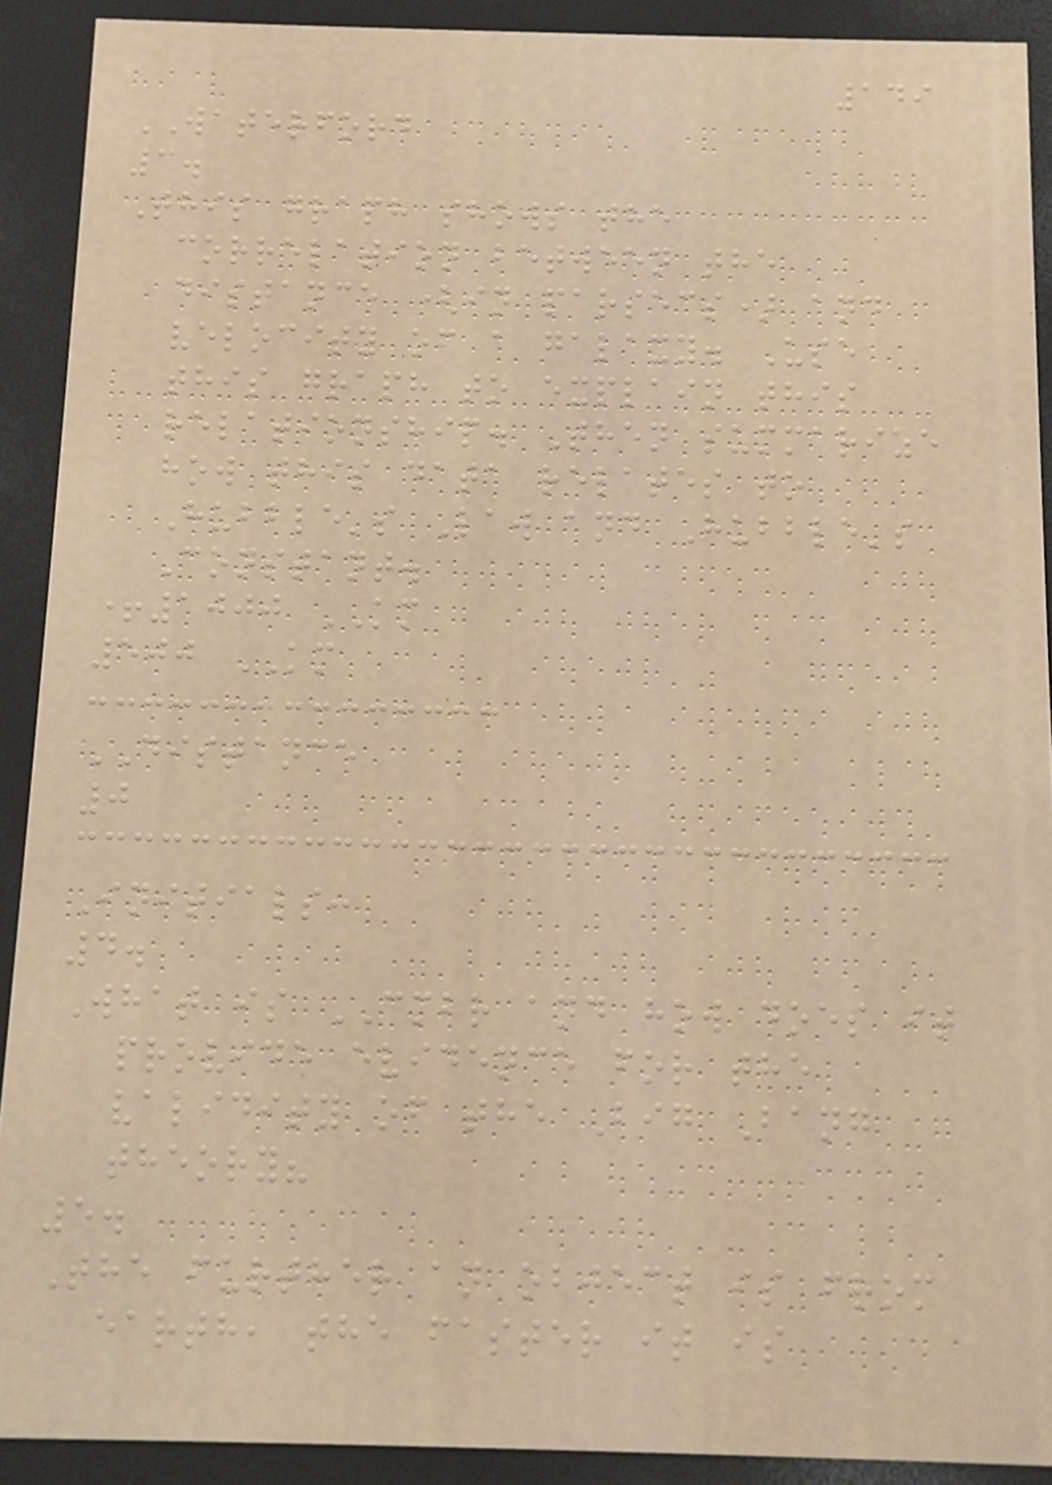149
WATERFORD
3.
This graph shows the
correlation between the
distance (in parsecs) and
velocity of a galaxy. Use
this graph to explain this
relationship. Then summarize
how this data relates to
Hubble's Law and Hubble's
Constant.
+1000 KM
500 KM
DISTANCE
0
Initials:
4.
What is CMBR and how does it
provide evidence for the
validity of the Big Bang
theory?
5.
The further an object is from
earth, the faster it is
